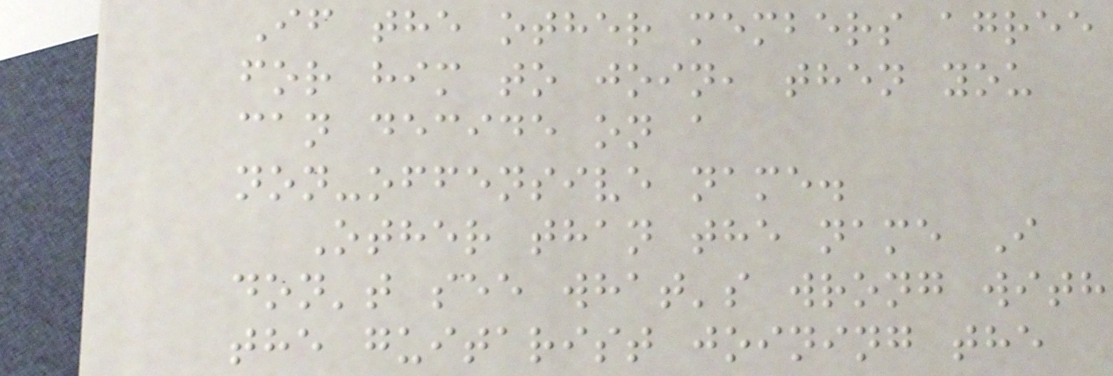If the other members agree
for him to join, then you
can decide on a
non-offensive name.
Other than the name I
don't see what's wrong with
the guitarist joining the
